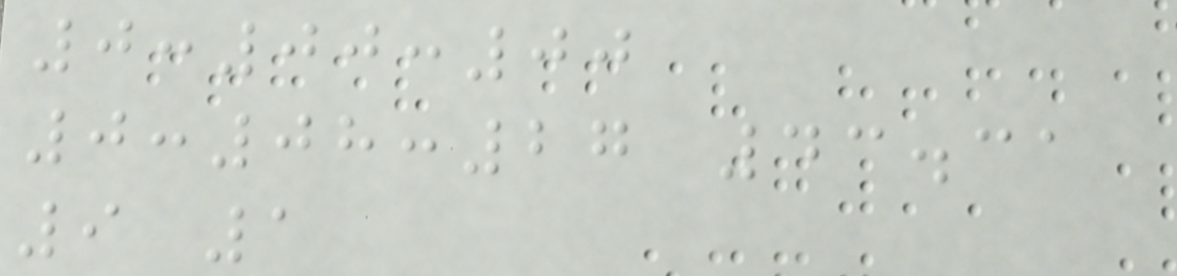0:00:00
0:08:27 43.31
9 1
